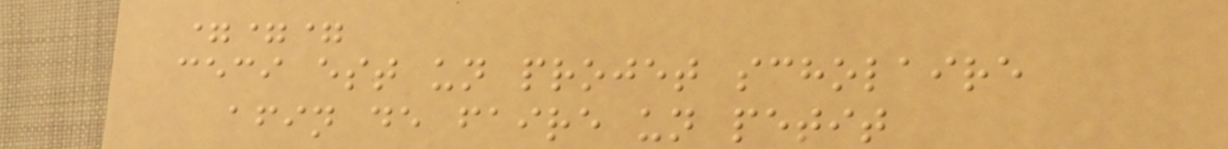===
ceci est un projet scholaire
afin de faire un petit
